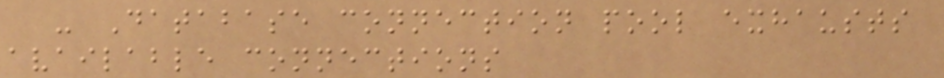- Database connection pool exhausts
available connections
